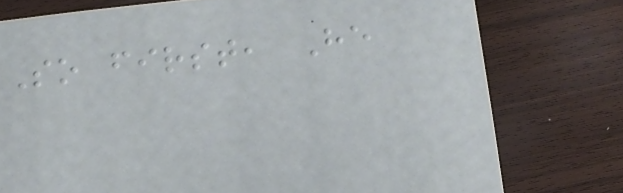So first, He
